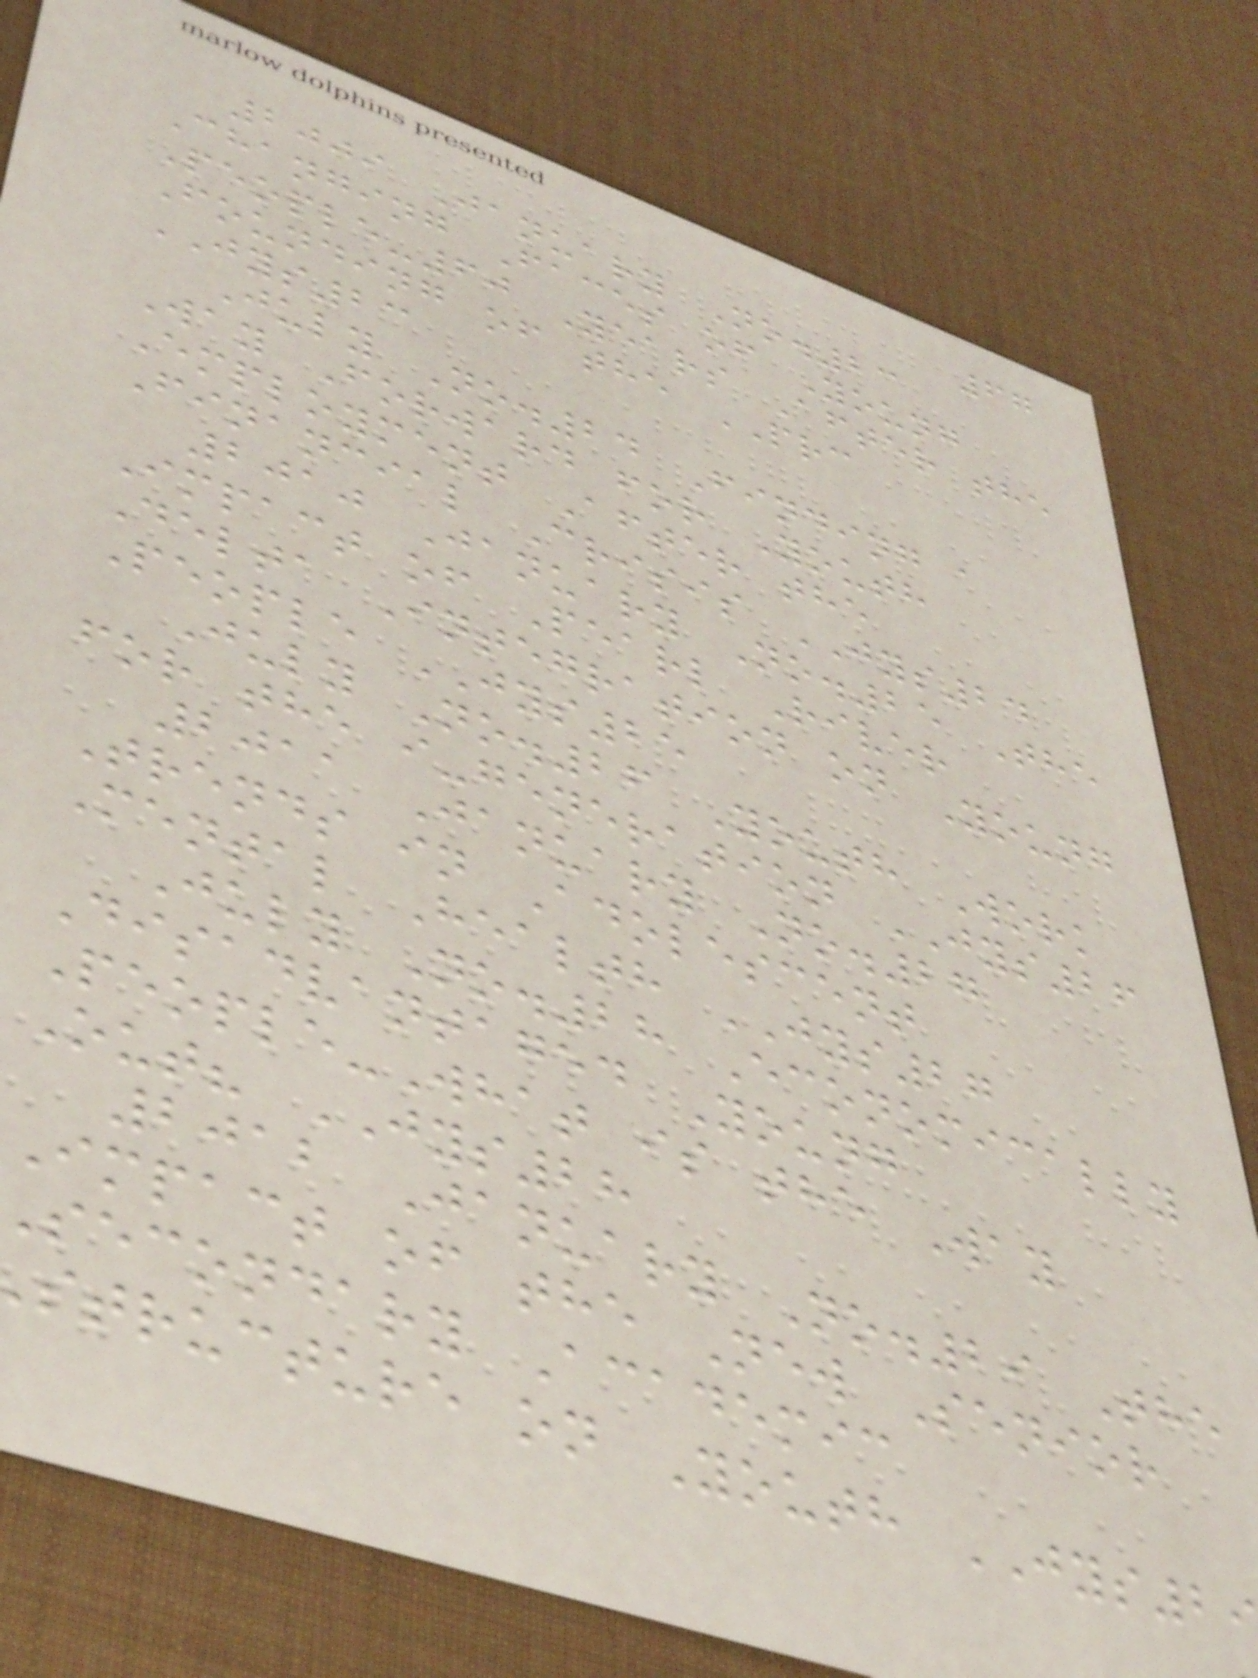67
2009 January No.23
Changing Faces of Young
People-60 Years After the
Founding of the PRC
JYS23
July No.24 Finding a
Way Forward for Youth
Employment After the
Financial Crisis JYS24
2010 January No.25 The
Impact of Pearl River
Delta Integration on Young
People JYS25
July No.26 Youth Work
for the i-generation JYS26
2011 January No.27
Trends in Adolescent
Mental Health JYS27
July No.28 Economically
Disadvantaged Young
People-What is the Way
Out? JYS28
2012 January No.29 The
Impact of the New Senior
secondary Academic
structure on Youth JYS2
